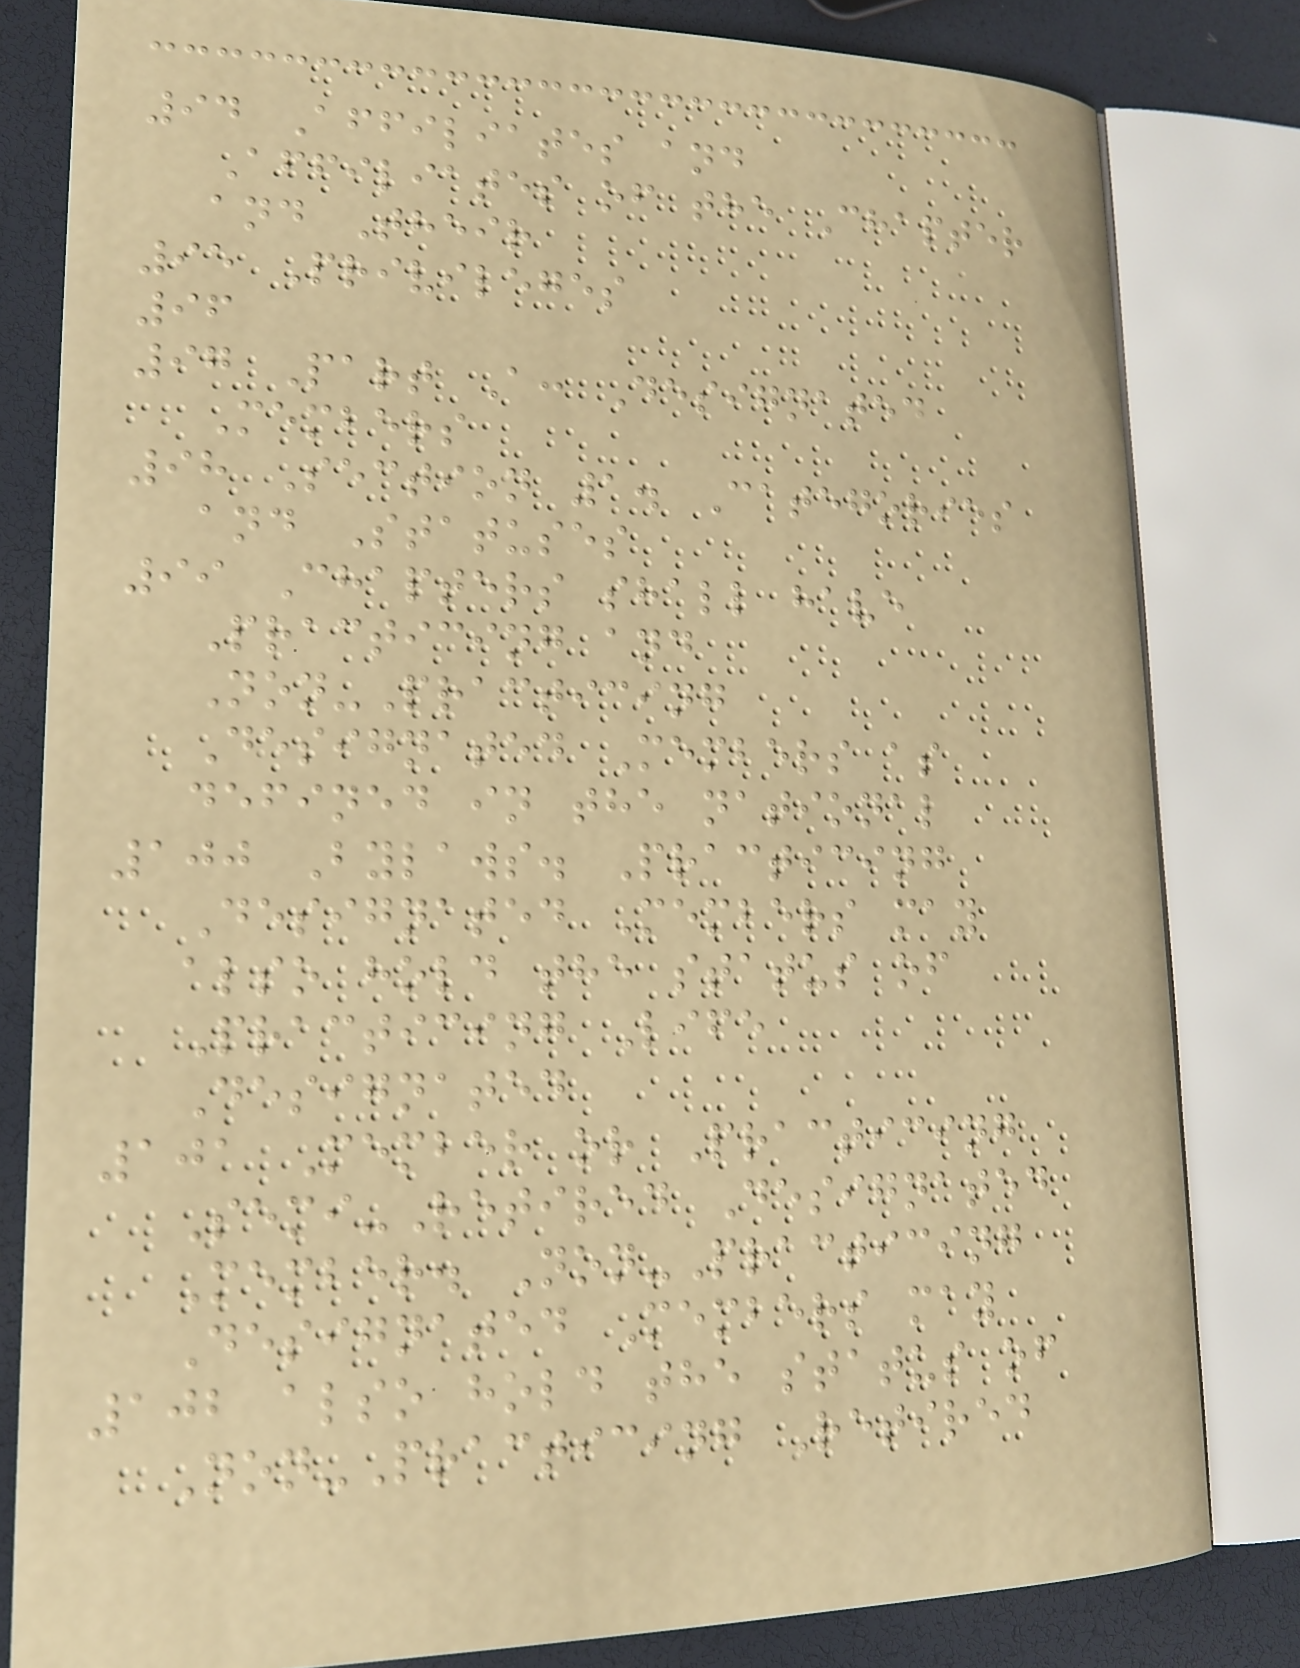94 Affiliates and
Affiliates of the Chapter
and Their
95 Privileges
96
97 Part A: Designated
Members
98 Section 1. Categories
and Statuses
99 Chapters shall have
Practicing and
Non-Practicing
Designated Members as
defined in the national
100 Bylaws. Practicing
Designated Members may
also hold the status of
Practicing Life
Designated
101 Member or Practicing
Semi-Retired Designated
Member. Non-Practicing
Designated Members may
102 also hold the status of
Non-Practicing Retired
